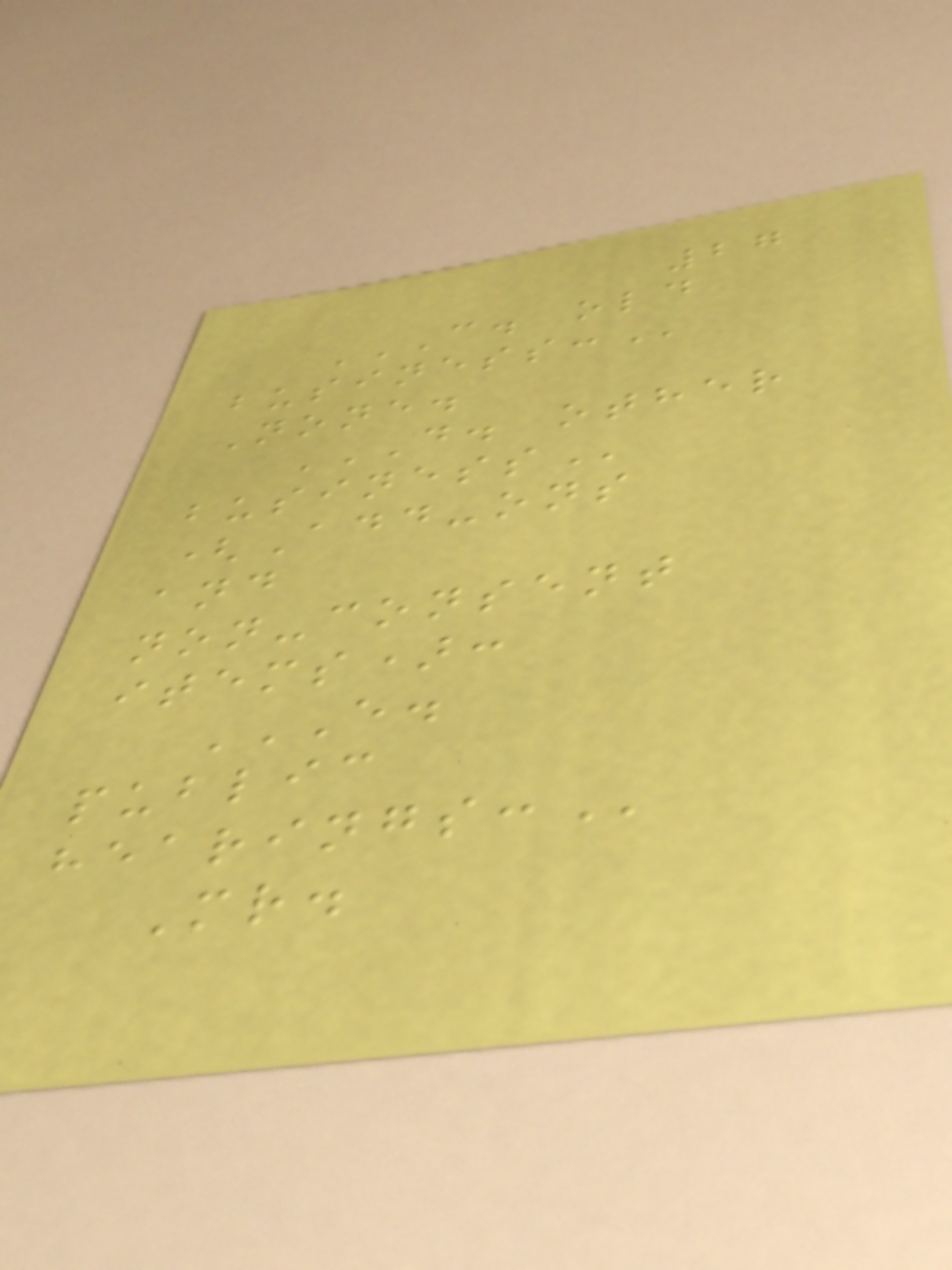27
C. OLD
BUSINESS:
None.
D. OTHER
BUSINESS
(Add-ons
and
non-consent
items):
E.
PUBLIC
HEARINGS:
Mr.
